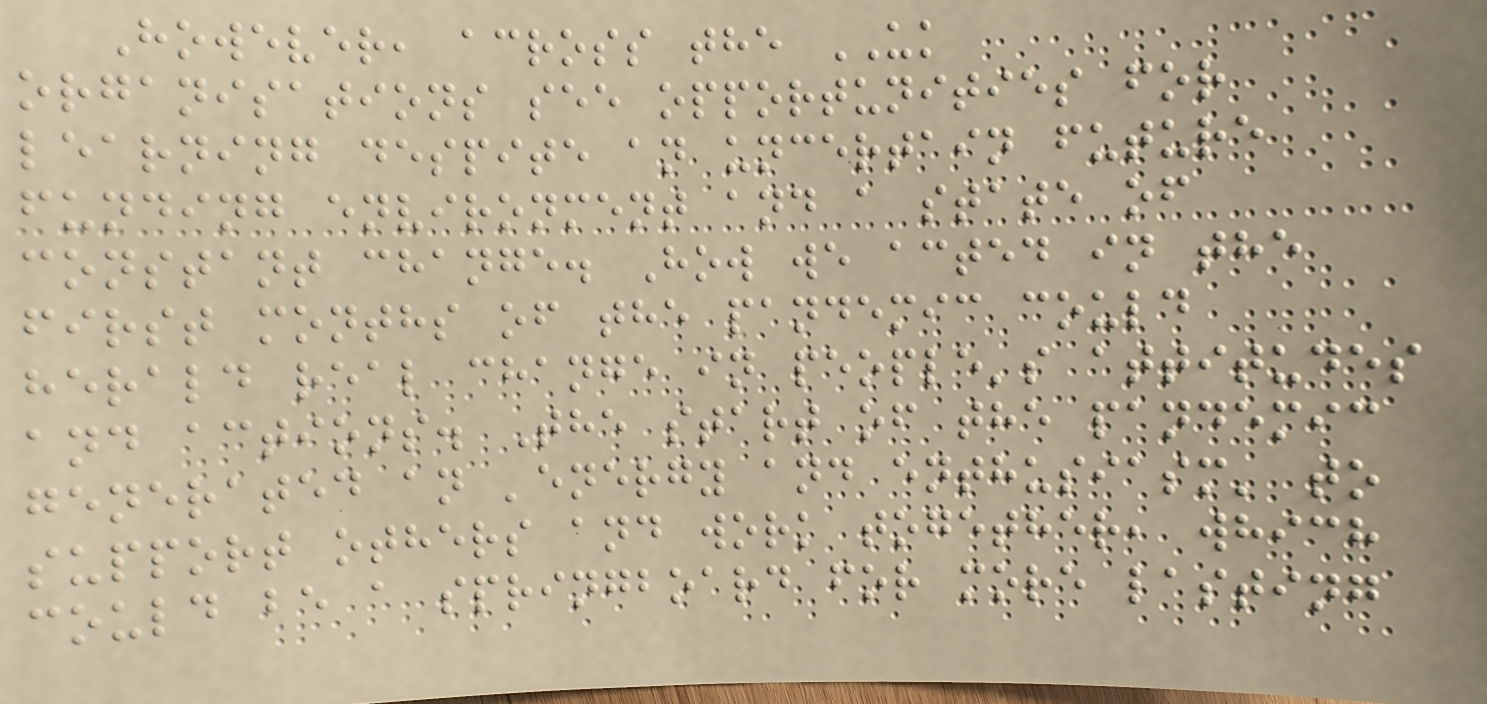However, across the UK
organisations see opportunities for
learning despite an uncertain future
funding environment and a state of
constant change. How we acted in the
first months of the pandemic could
herald real change in people's attitudes
and actions. The start of the pandemic
generated an 'energy and enthusiasm' to
support others and work together, which
could be a springboard for more lasting
